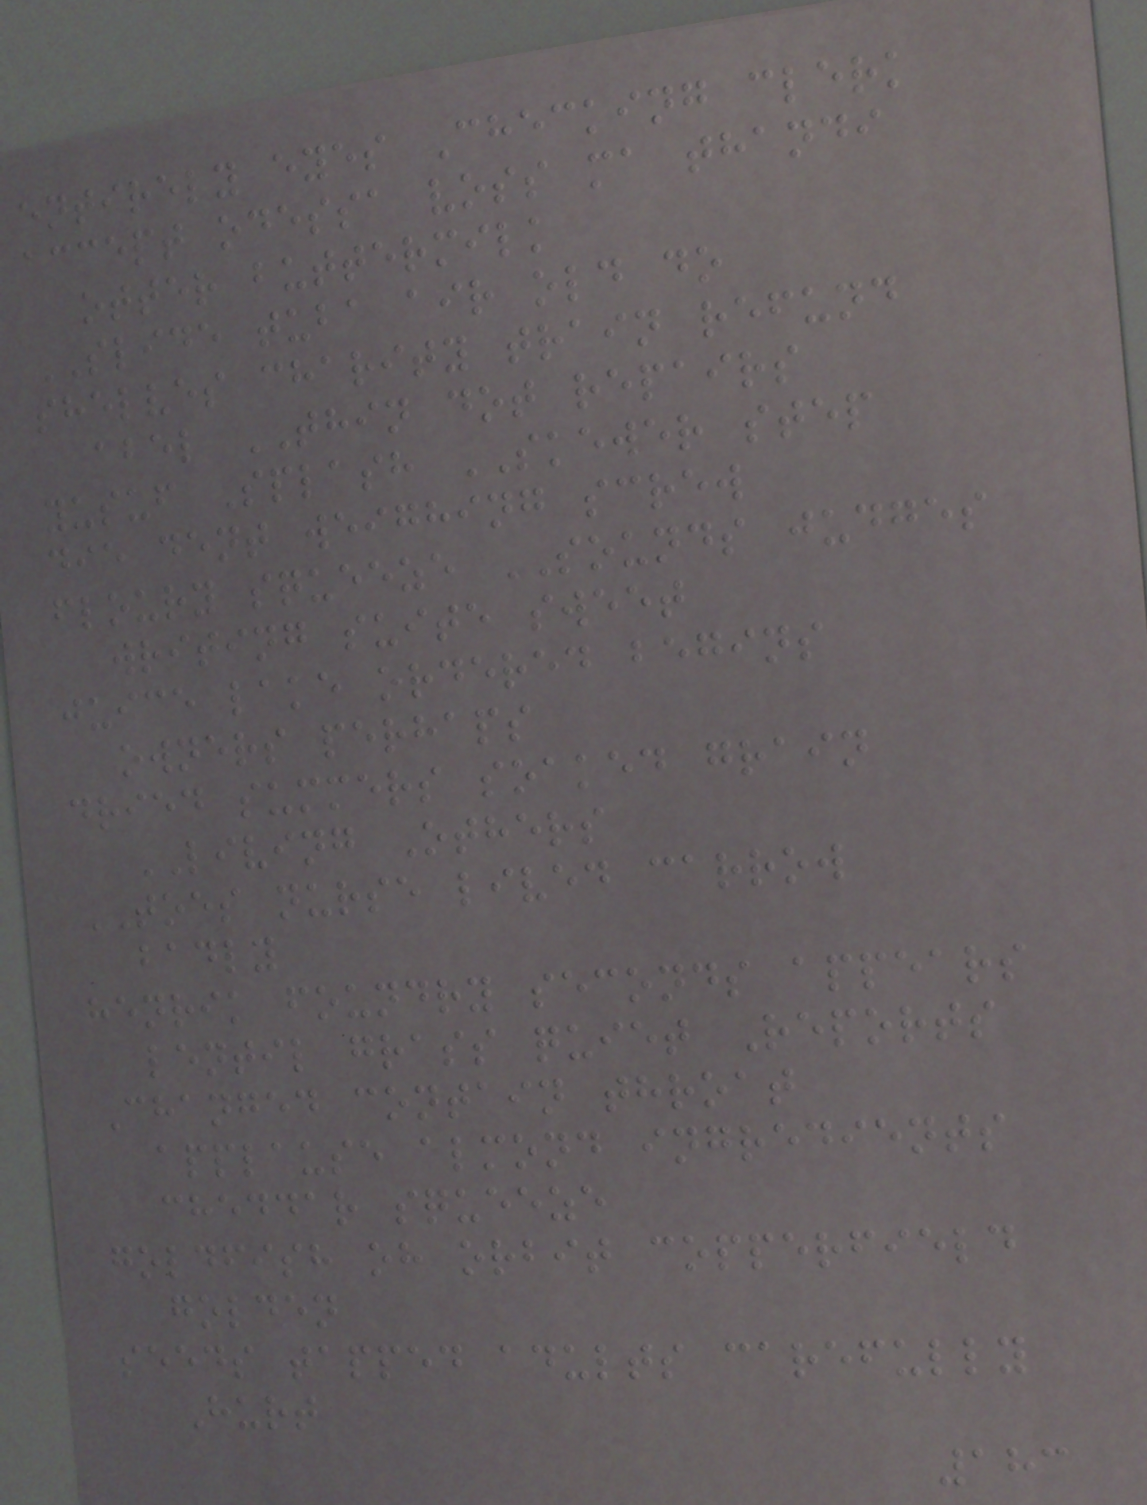entirely eyes Checking clerk
accept odessa voss ma thandi
otter buttermilk
SLIDE tuba air old do
shelves charity train refund
abel THIN dot repairs
yusuf Splash SKEWER step
die dent weighing screw
floury squeeze SOUNDS judges
writing suite sweet
juice lake ordered begins
owners perhaps
dried summers soaked grain
LIVING Others
TOES nurse lived carrow
badly
henrik foundry seconds appears
lentil grass quiet Reports
Changed contain throat
applause almond ingredients
cheddar squeeze
goldfish oh orbit copperfield
golden
seeds tapped adults carefully
Hurt
183
